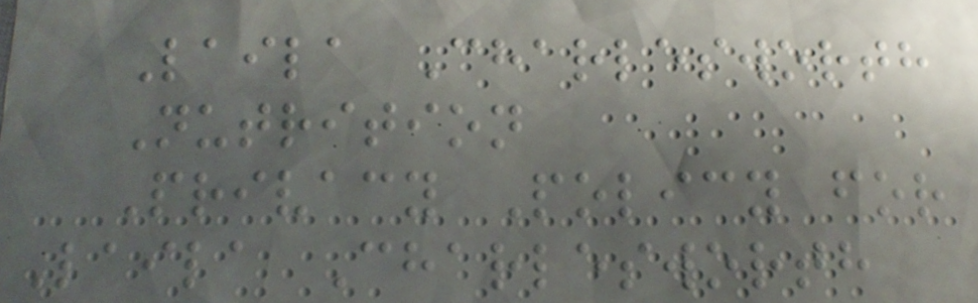Laila Charlesworth
Nutrition
Privacy Policy for
Laila Charlesworth
